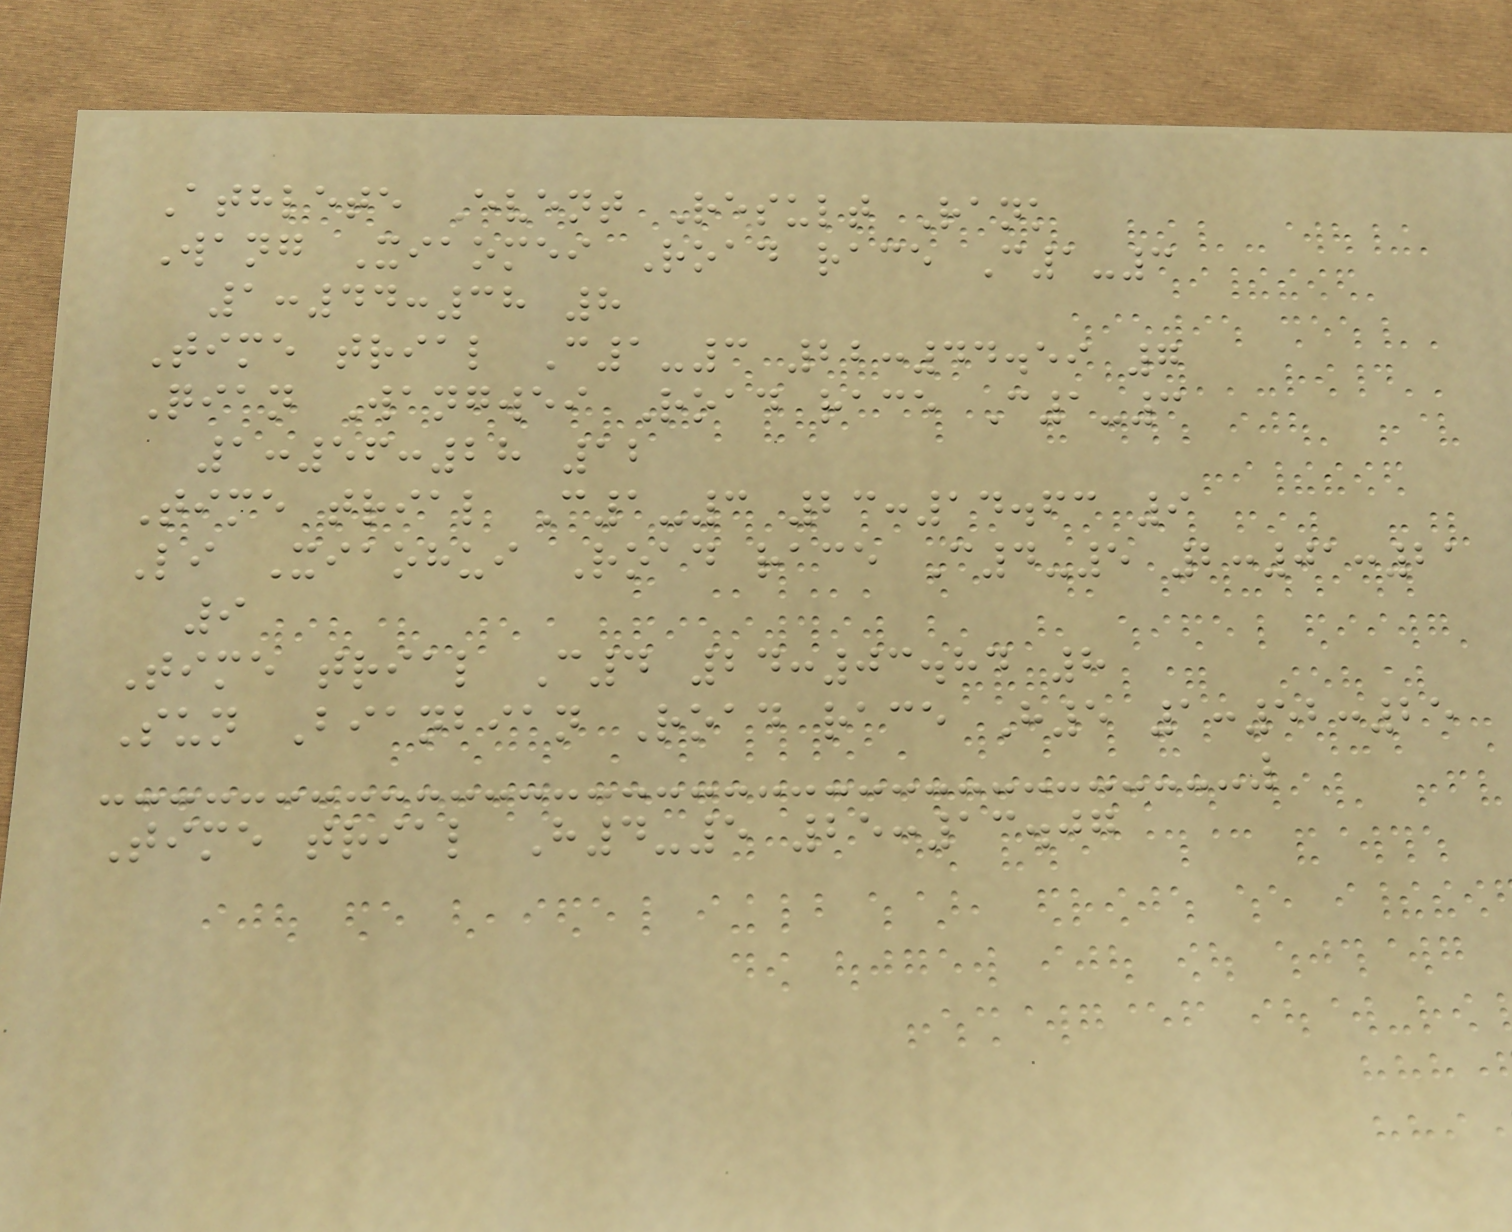Athlete Event Result Rank
Wang Xiaomei Road race C1-3
1:44:38 8
Time trial C1-3 22:44.59 7
Qian Wangwei Road race C1-3
1:56:28 12
Time trial C1-3 23:14.63 9
Li Xiaohui Road race C4-5 2:01:21
9
Time trial C4 24:03.84 8
Sun Bianbian Road race H5 1:52:25
Time trial H4-5 25:13.07
